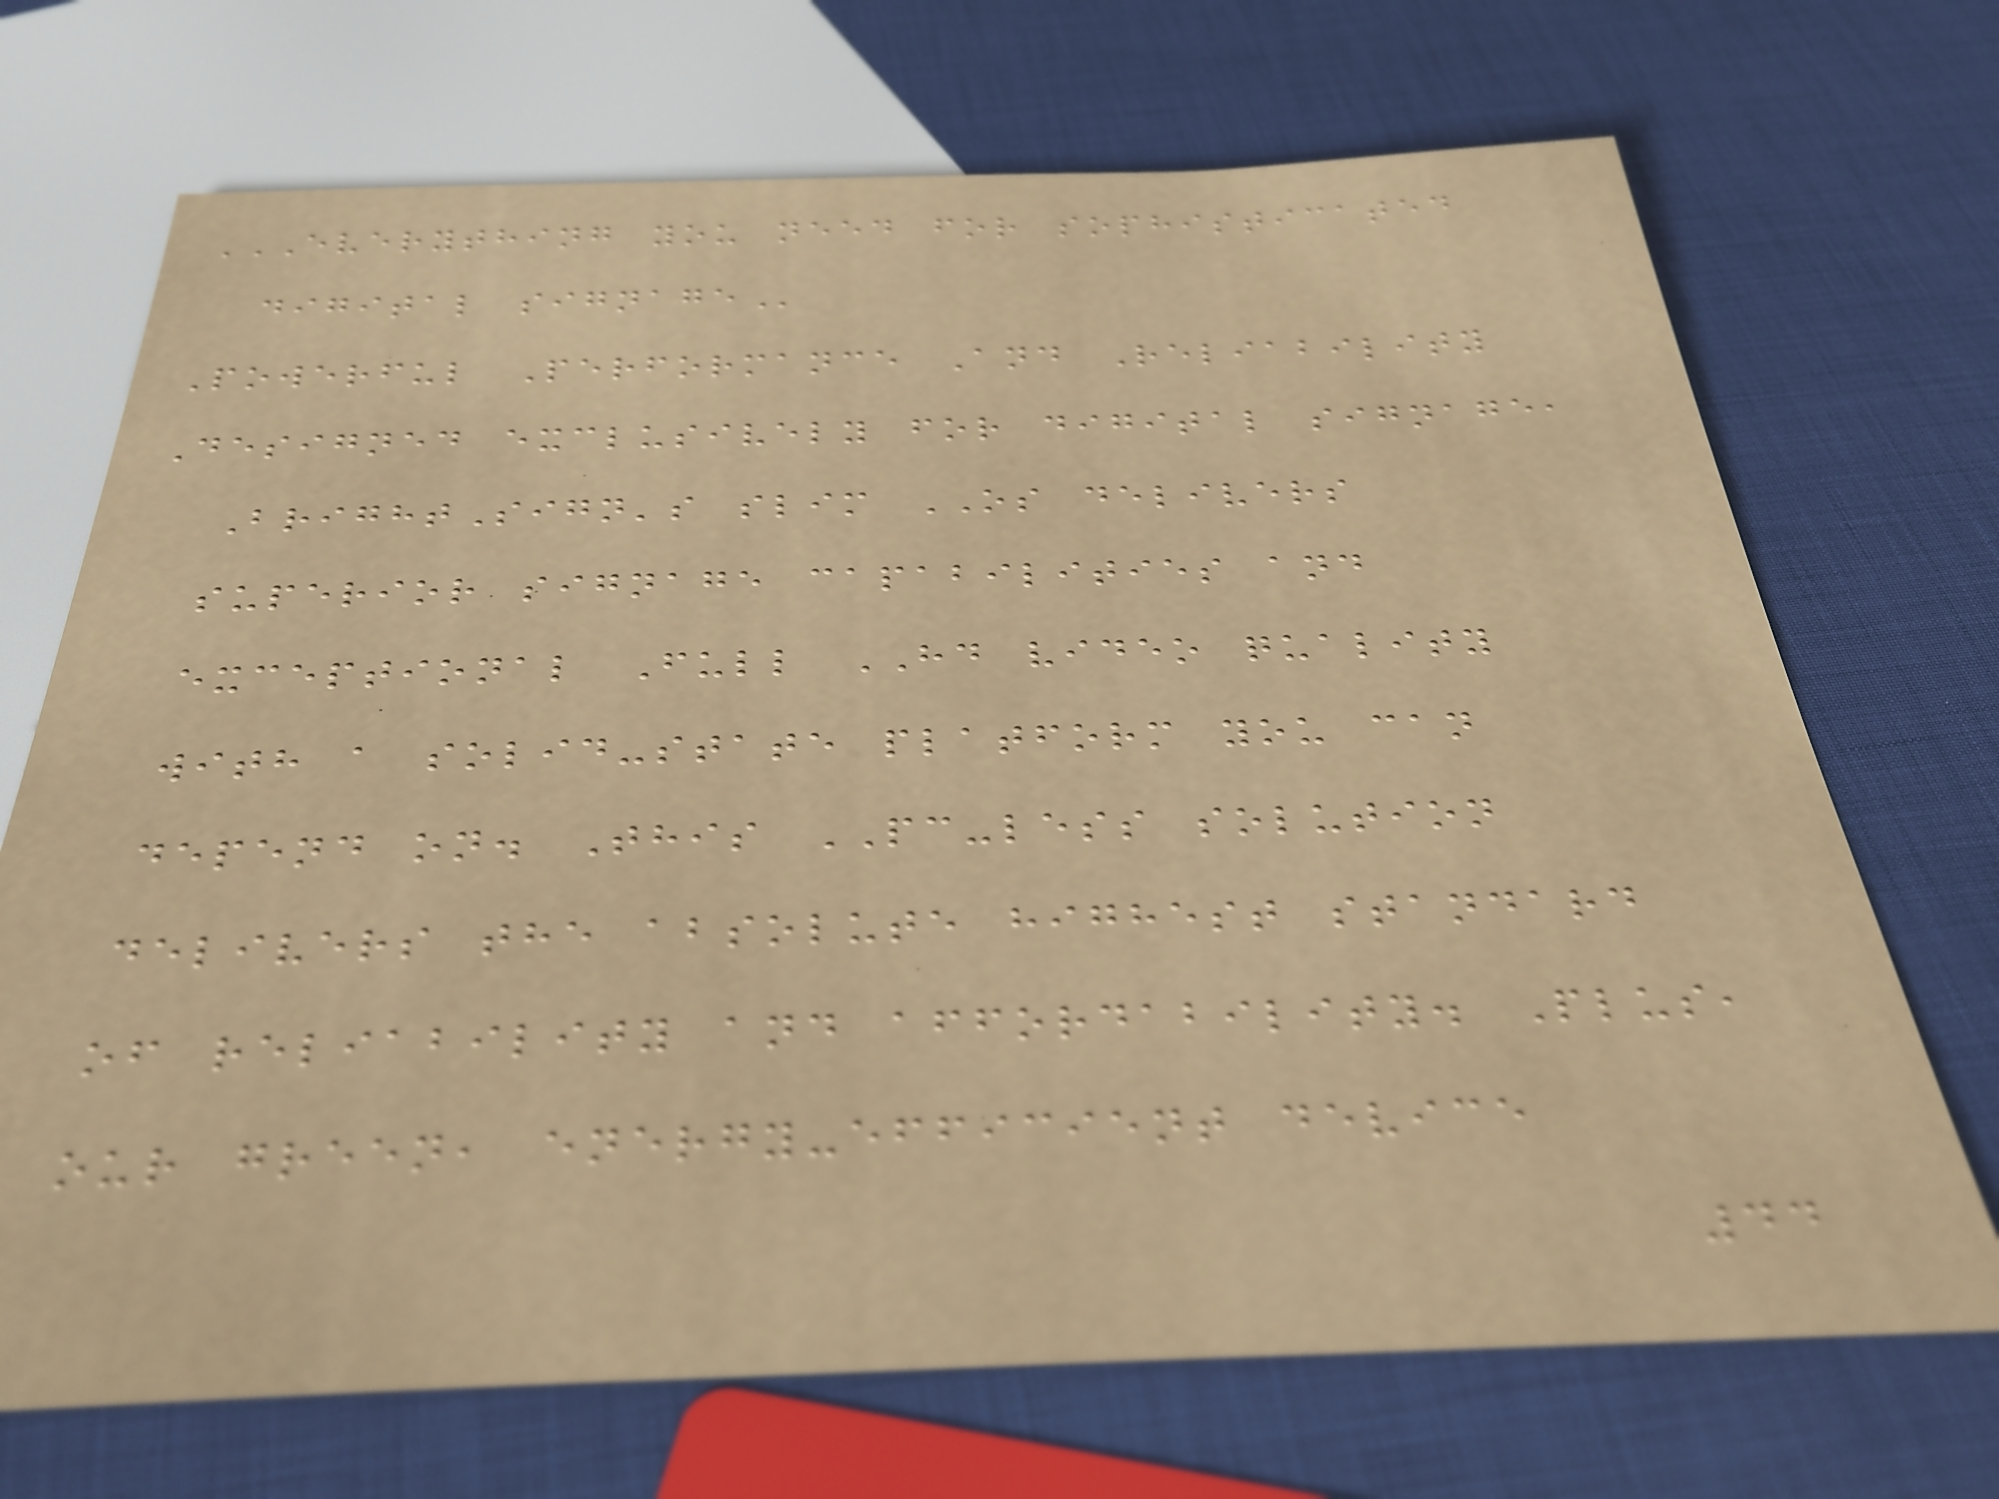EVERYTHING YOU NEED FOR SOPHISTICATED
DIGITAL SIGNAGE
Powerful Performance And Reliability
Designed exclusively for digital signage,
BrightSign's slim OS delivers
superior signage capabilities and
exceptional Full HD video quality
with a solid-state platform you can
depend on. This PC-less solution
delivers the absolute highest standard
of reliability and affordability. Plus,
our green, energy-efficient device
44
